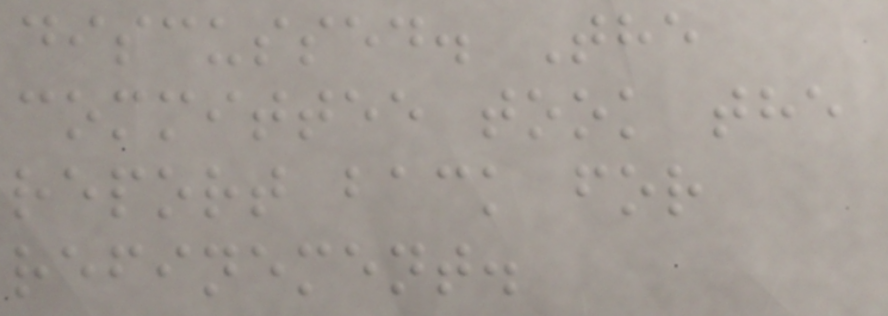discussed. The
committee took the
report back for
refinement.
